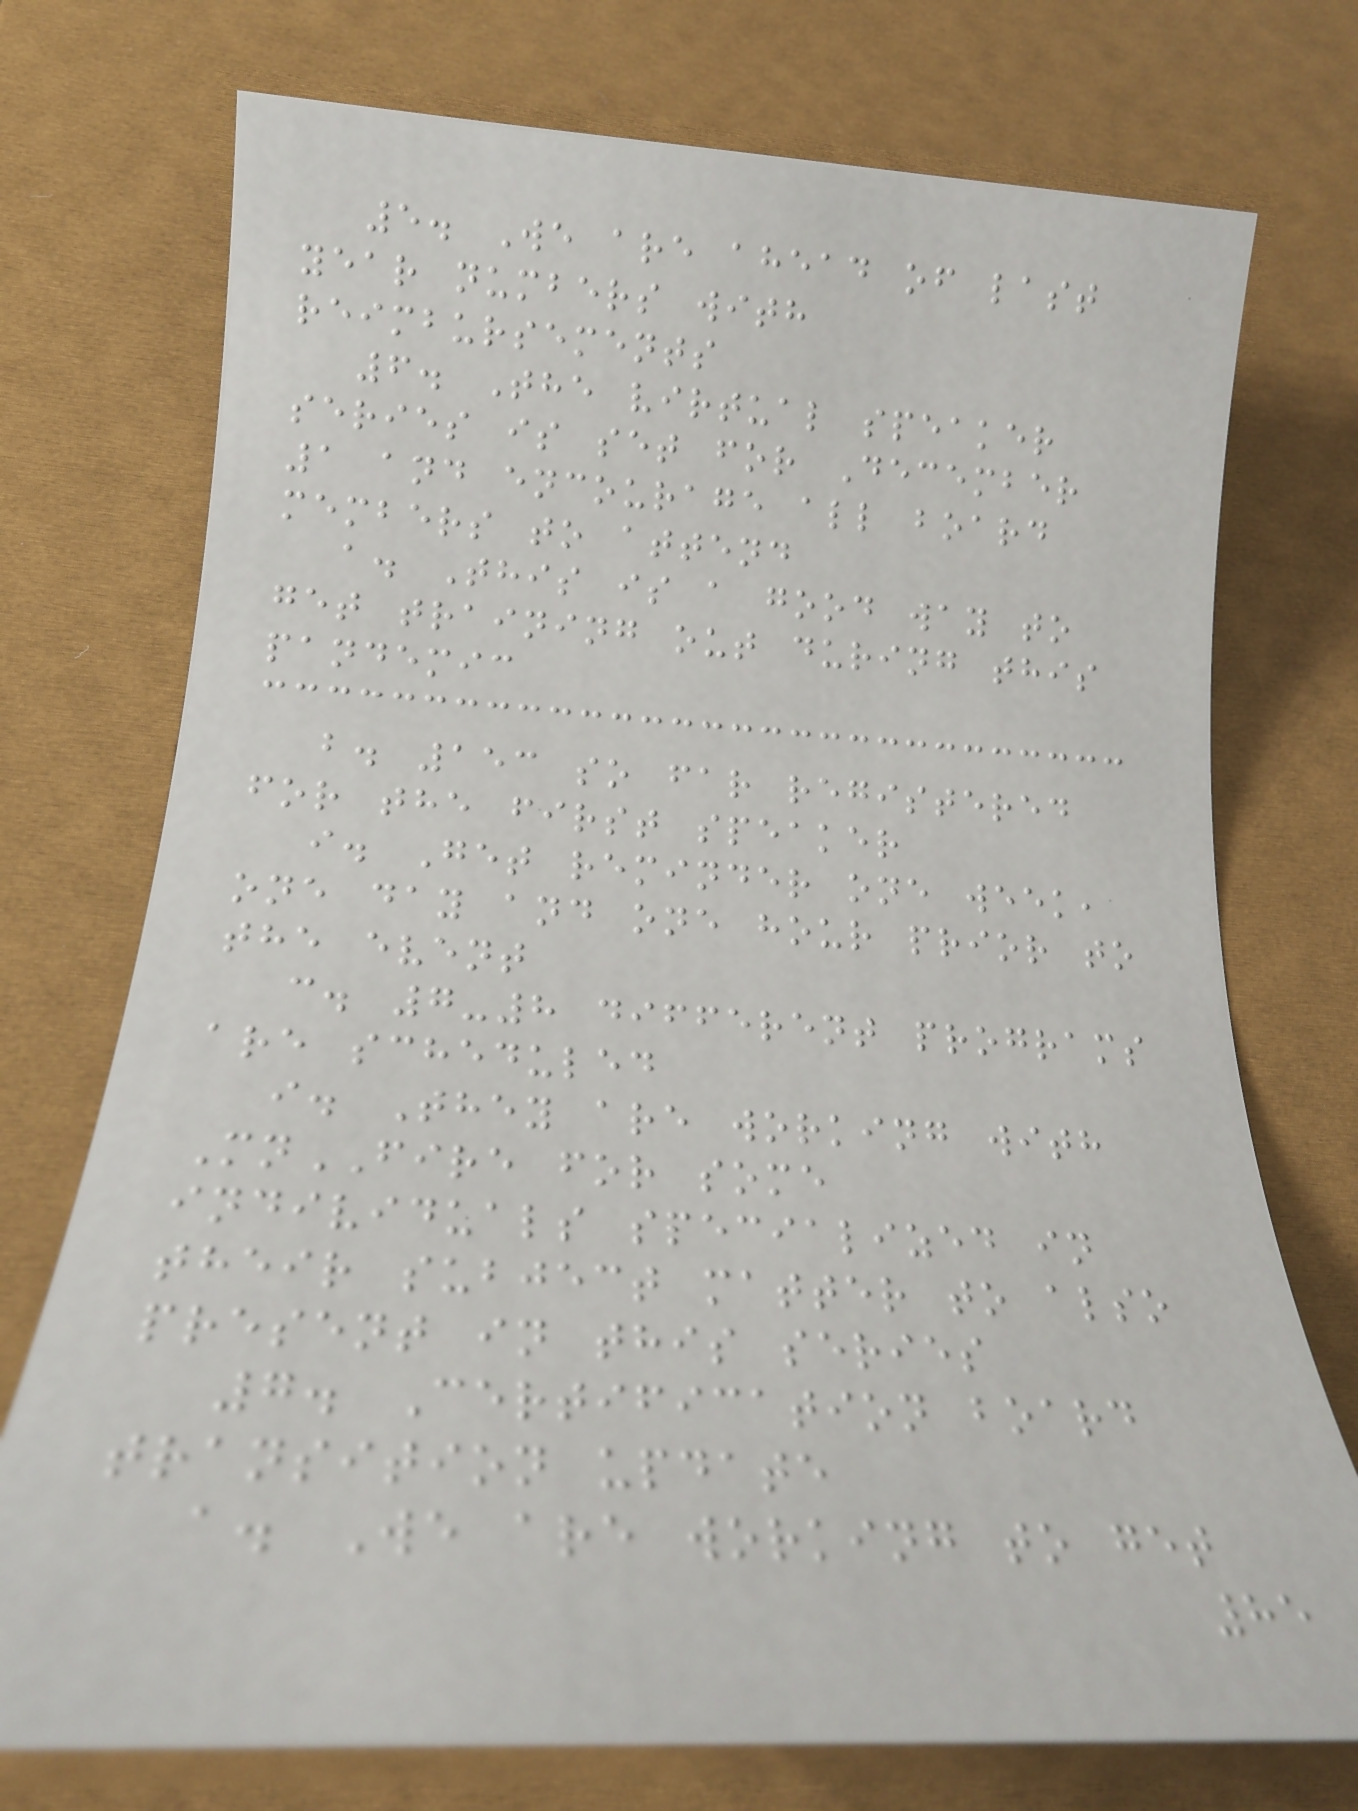5. We are ahead of last
year numbers with
reimbursements
6. The virtual speaker
series is set for December
1 and encourage all board
members to attend
a. This is a good way to
get training out during this
pandemic
b. 153 so far registered
for the first speaker
i. Get reminder one week,
one day and one hour prior to
the event
c. 7-8 different programs
are scheduled
i. They are working with
MnFIRE for some
individuals specialized in
their subject matter to also
present in this series
7. Certification board
transition update
a. We are working to get
85
